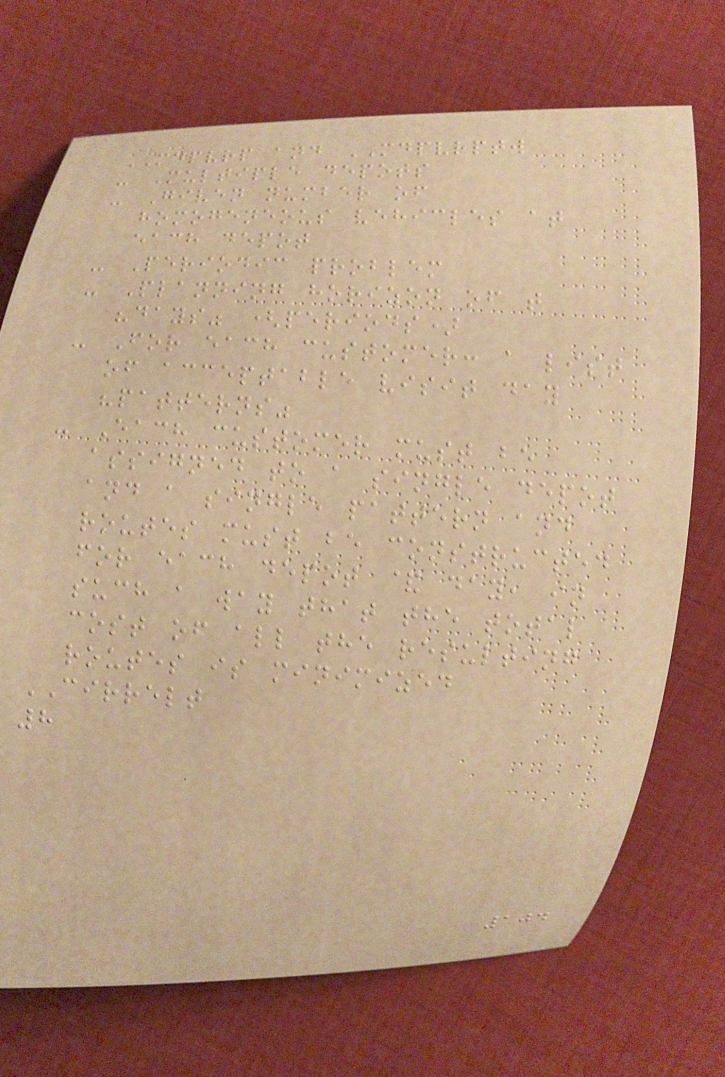MDPVRP and MDPVRPTW
- Multiple depots
- Given number of
homogeneous vehicles at
each depot
- Periodic problem
- Planning horizon of t
"days" (periods)
- For each customer: a list
of acceptable visit day
"patterns"
- Each customer must be
assigned to a single depot
and a single pattern and
routes must be constructed
for each depot & day, in
such a way that the total
cost of all the resulting
routes is minimized
CIRRELT
8
104
